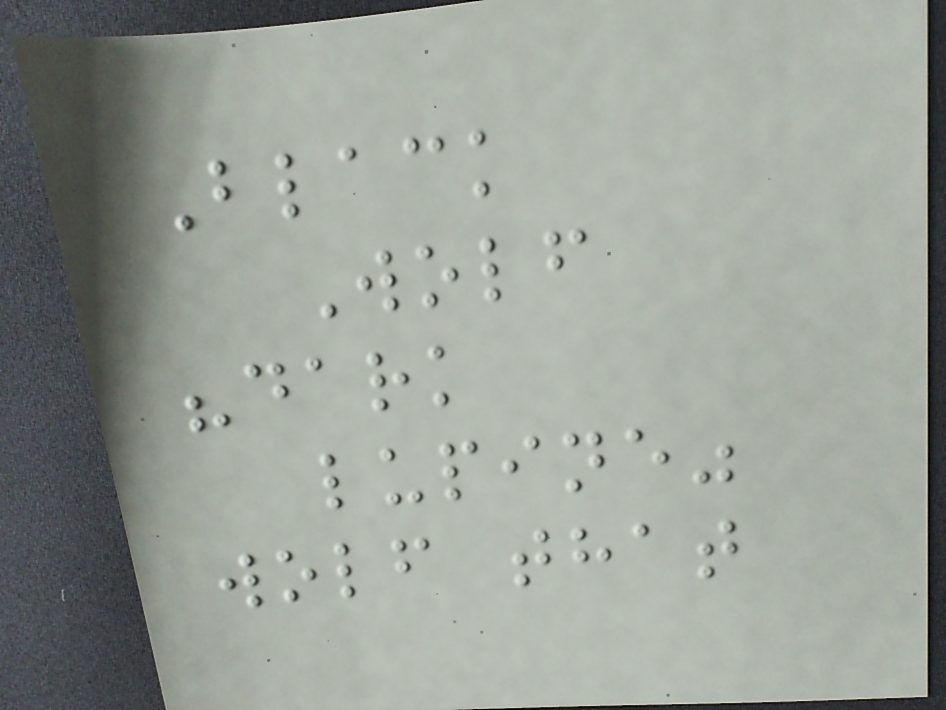Black
Wolf
"dark
lupine"
wolf that
